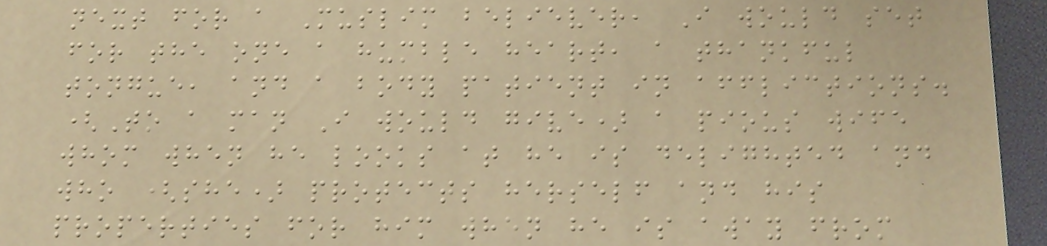next for a Muslim believer, I would set
for the one a humble heart, a thankful
tongue, and a body patient in afflictions.
(To a man I would give) a pious wife
whom when he looks at he is delighted and
who (she) protects herself and his
properties for him when he is away from
